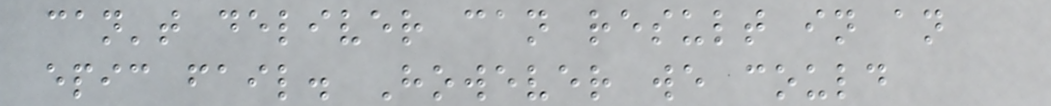can't deliver can result in an
epic fail. However we could
